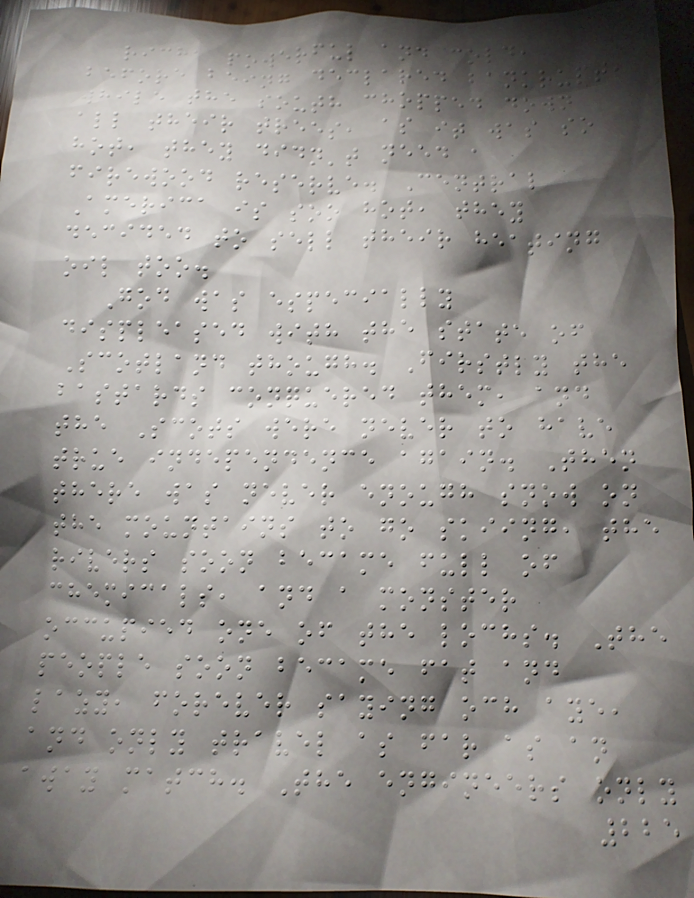rich, powerful and cold,
before being declared bankrupt,
while the south chopped down
all their trees, as it was so
hot, they didn't need a
firewood reserve. Central
America is soo hot, they
decided to sell their heating
oil too.
God was especially
displeased with the state of
Scotland though. Firstly the
bastards conquered them, and
the Scots were never to have
true independence again. Then
there was never enough snow on
the mountains to go skiing, the
rivers soon became full of
chemicals, and a monster
occupied one of the lochs. The
people soon became fat and
lazy, forever saying och aye,
and only travel as far as an
away match. The engineers only
225
